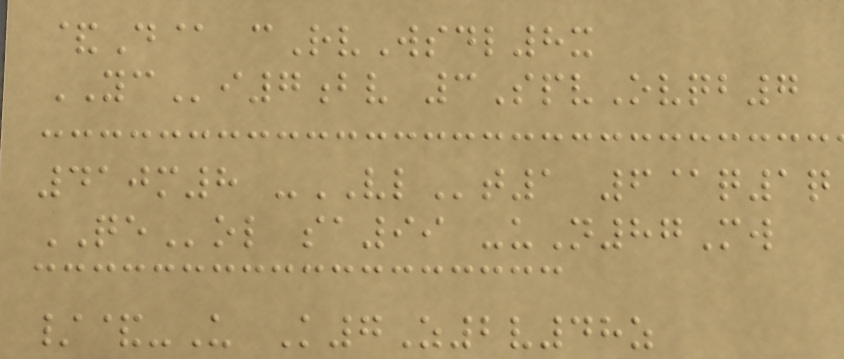&D@ cRvWsdl8x
YCi7bv 3SpvOvqb7
410m8 -VLt1 6@q1q
QEol sa99 -uN87Mw
/&-U K7Z2v48z
